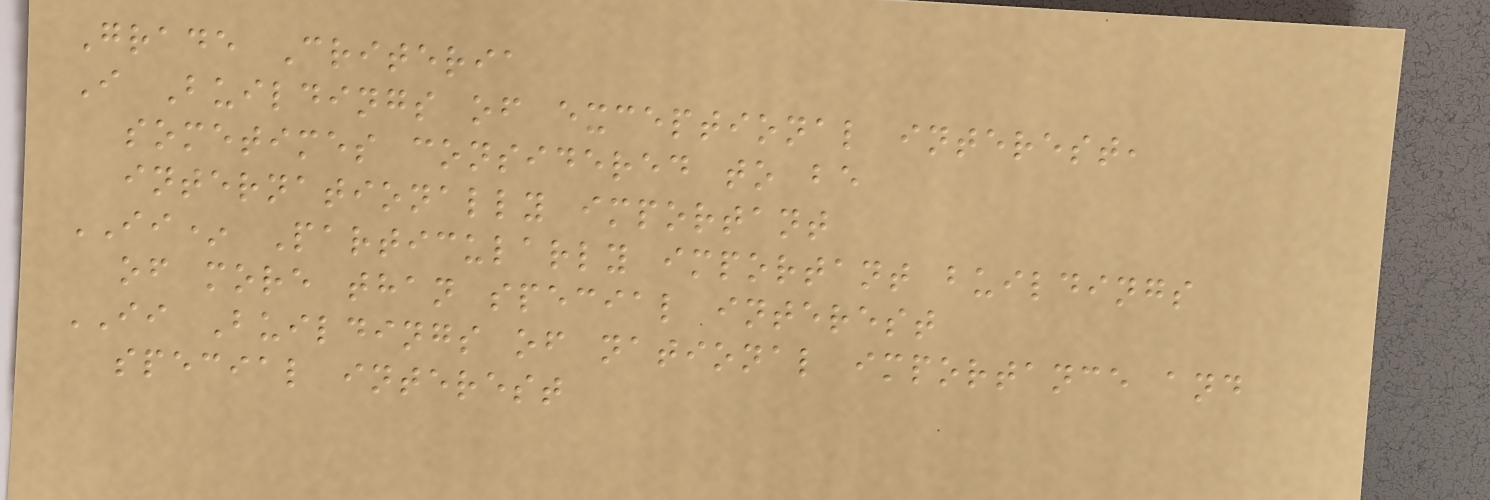Grade Criteria
I Buildings of exceptional interest,
sometimes considered to be
internationally important
II* Particularly important buildings
of more than special interest
II Buildings of national importance and
special interest
